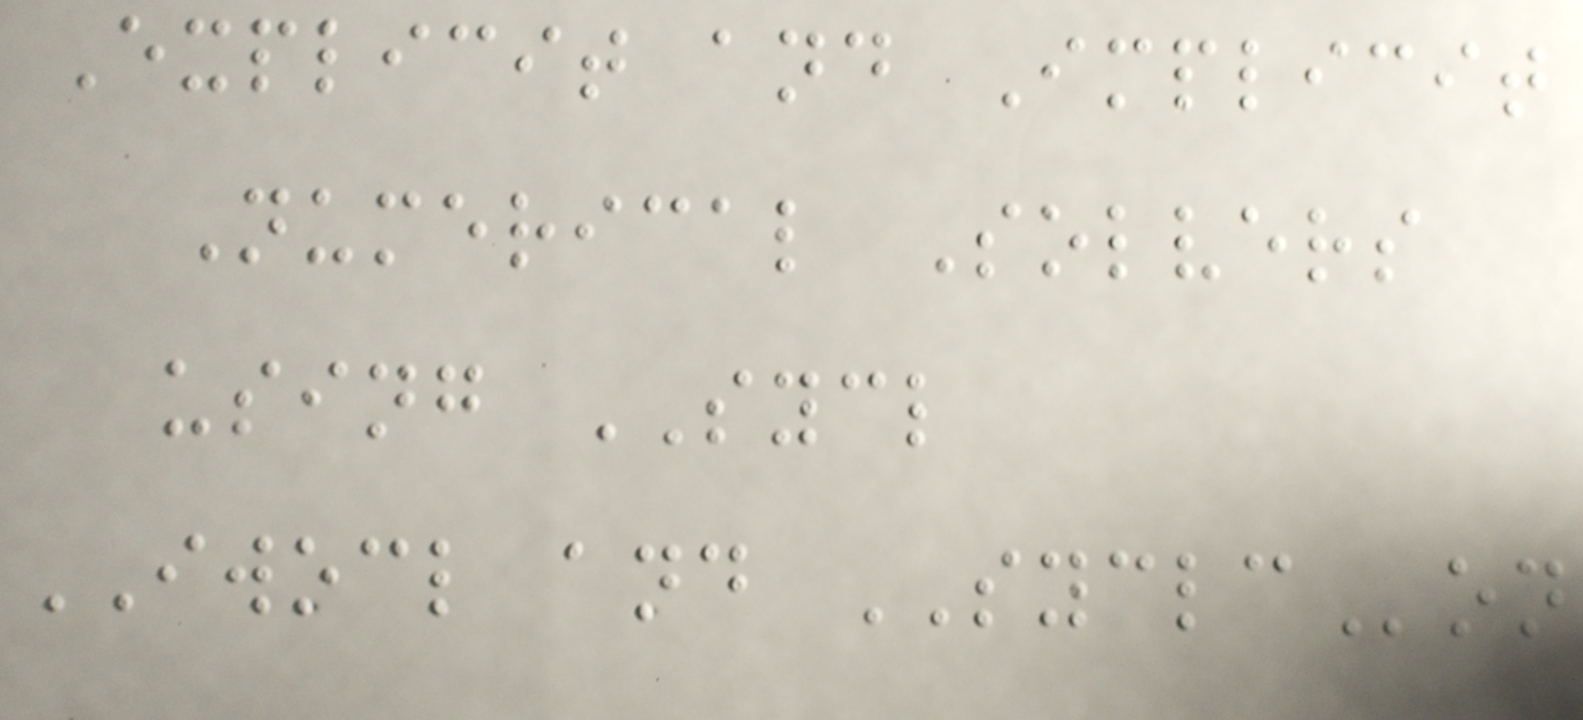Explicit and Implicit
Numerical Solvers
using SYCL
IWOCL and SYCLCon
